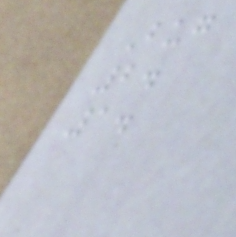Bug
2.
1.
